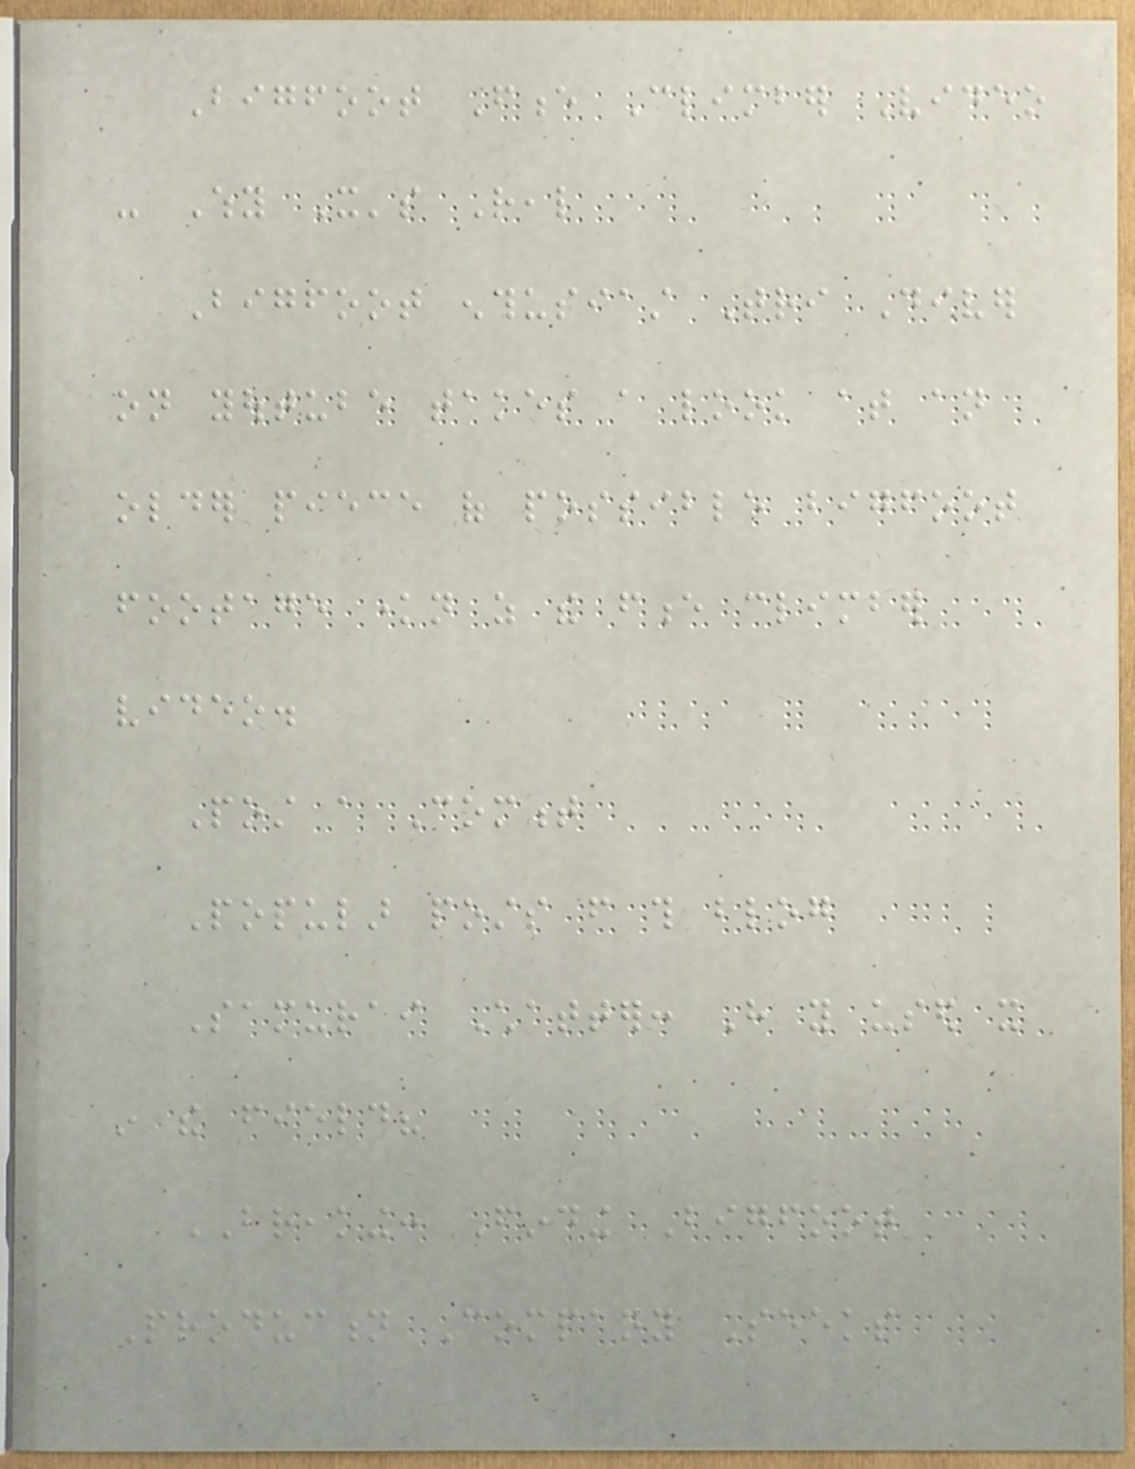Bigfoot Fence Climber Video
- Why It's Real
Bigfoot enthusiast Tri Diver
on youtube takes a look at an
older piece of possible bigfoot
footage known as the fence climber
video.
Post a Comment
Popular posts from this blog
Samurai Chatter: Have you used it
in the field?
BREAKING: Finding Bigfoot
Production Company Seeks
